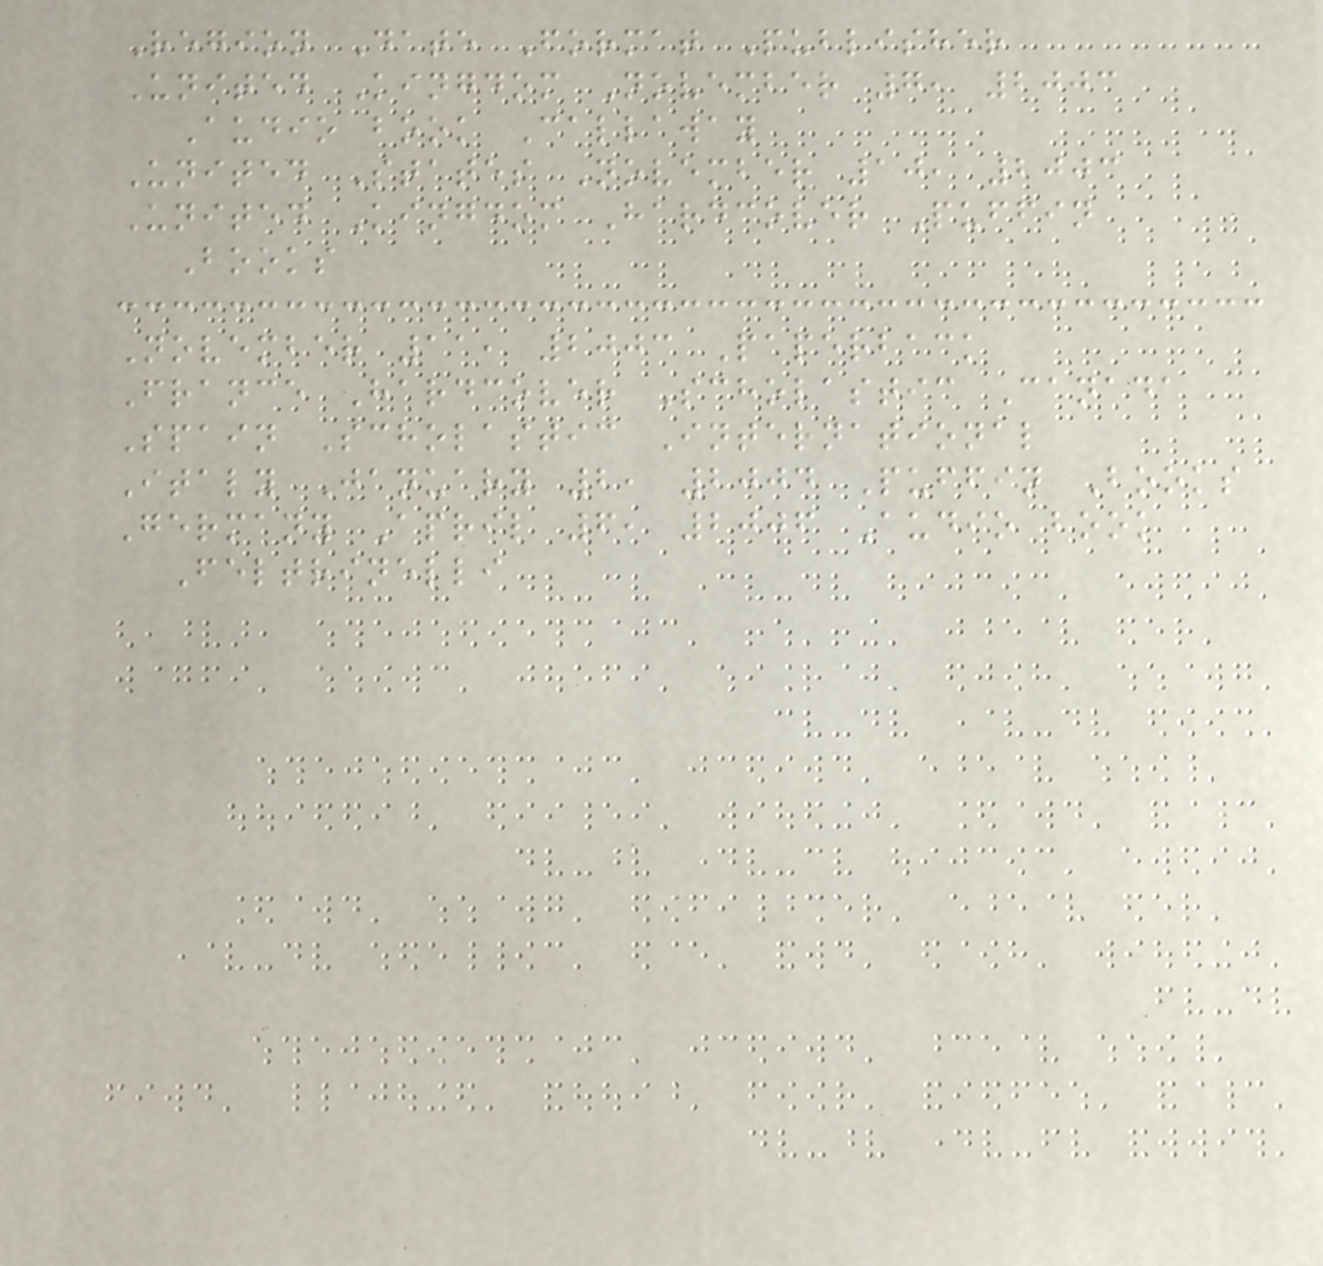Region Date Format Publisher
United Kingdom November 7, 2003
Audio book Callaway
United States November 10, 2003
United Kingdom Hardcover Puffin
Books
November 11, 2003 Paperback
France Hardcover Scholastic Canada
Spain Scholastic International
Italy January 2, 2004 Puffin Books
Germany April 6, 2006 Audio book
Feltrinelli
